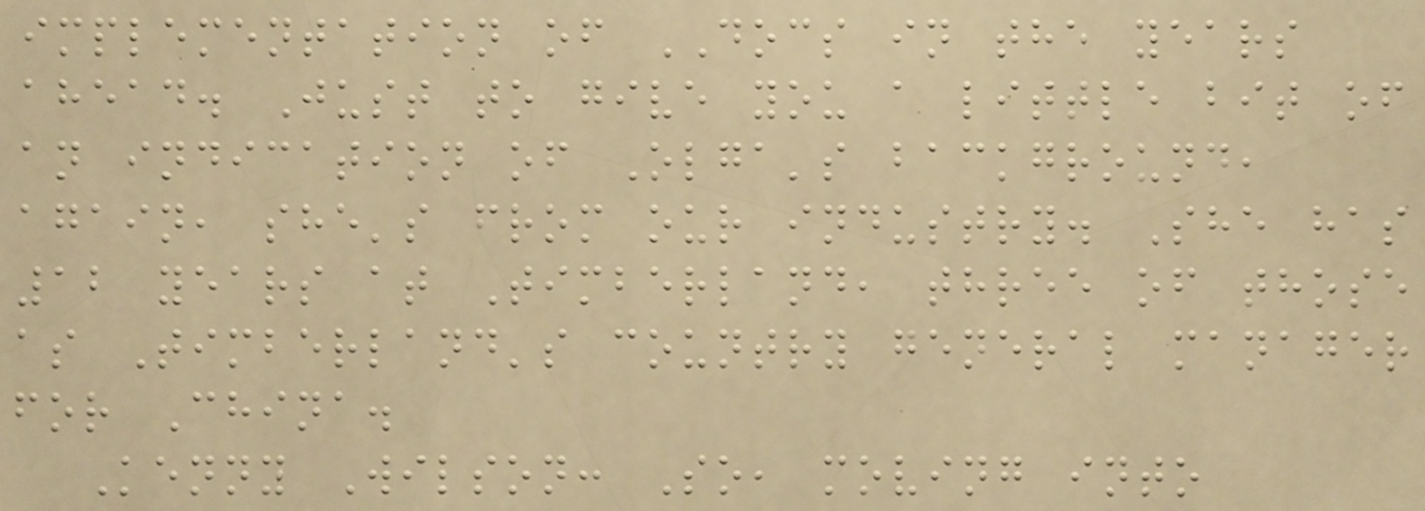implementation of DOCS in the years
ahead. Just to give you a little bit of
an indication of Olga's background,
again, she's from our industry. She has
12 years at Timberland, three of those
as Timberland's country general manager
for China.
Kenny Wilson: So, moving into
